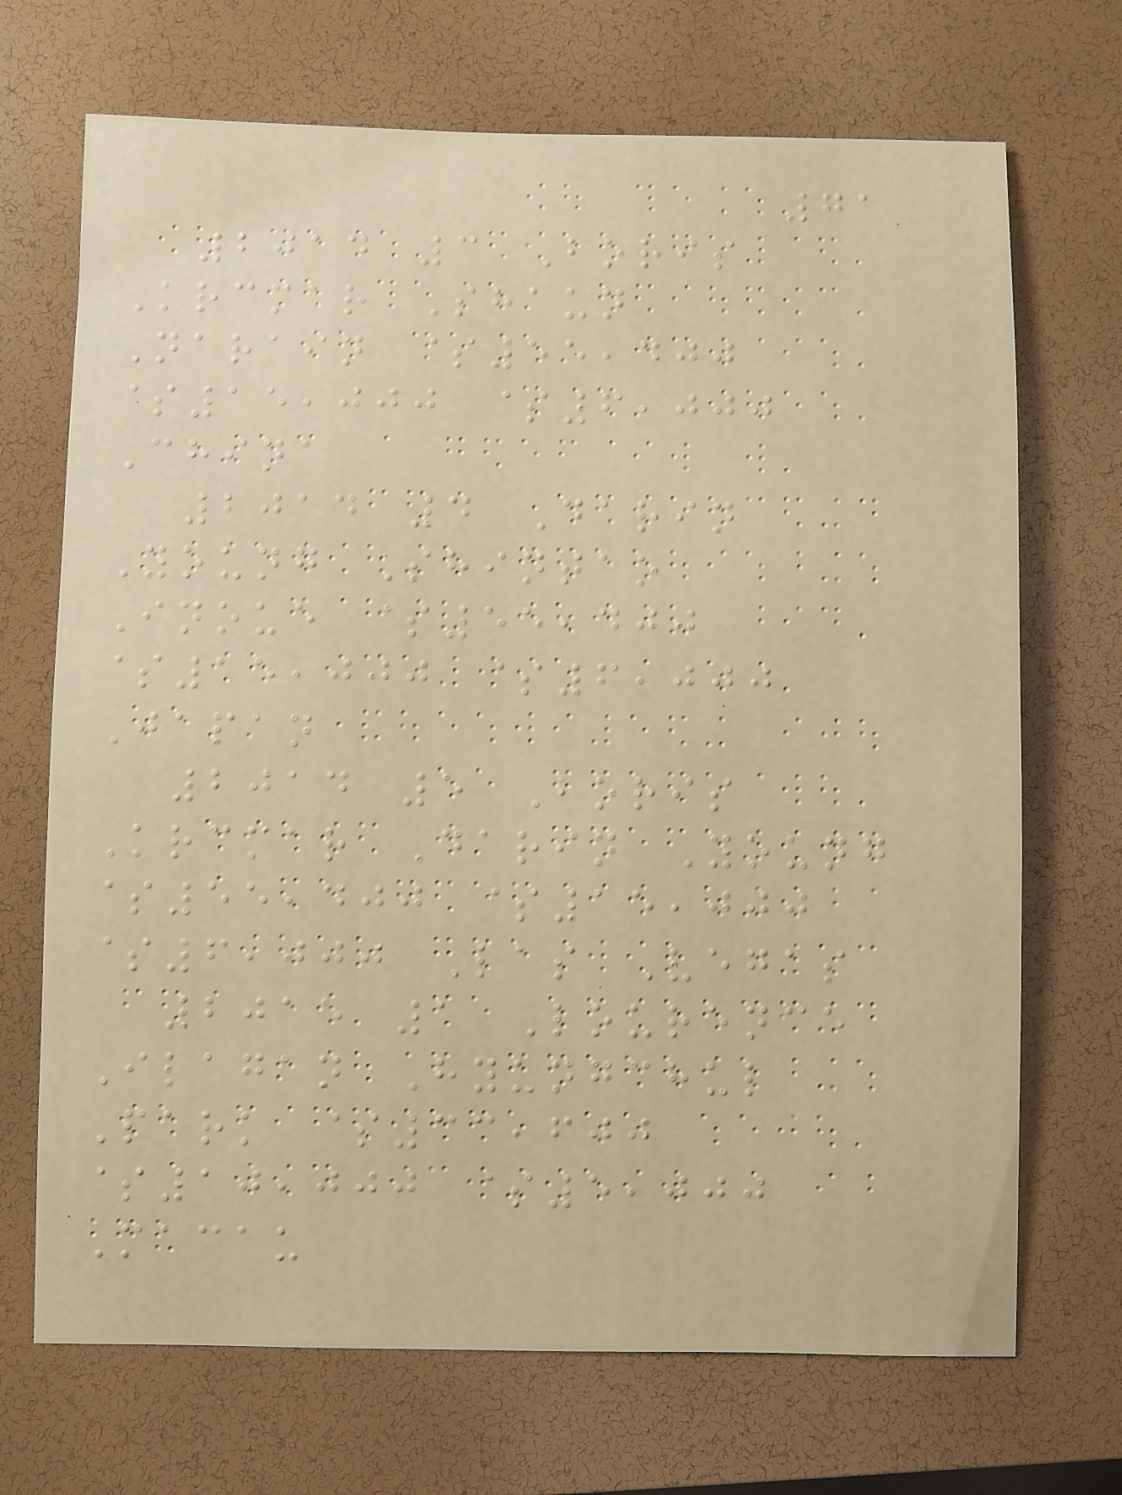71
2014 3 Boris
Krcmar Shaun
Narain $55,400
$15,000 $6,000
China
2014 4 Darin
Young Shintao
Inoue $55,400
$15,000 $6,000
Japan
2014 5 Boris
Krcmar Darin Young
$55,400 $15,000
$6,000 Las Vegas
2015 1 Lourence
Ilagan Hyungchul
Park $33,600
$10,000 $5,000
Macau
